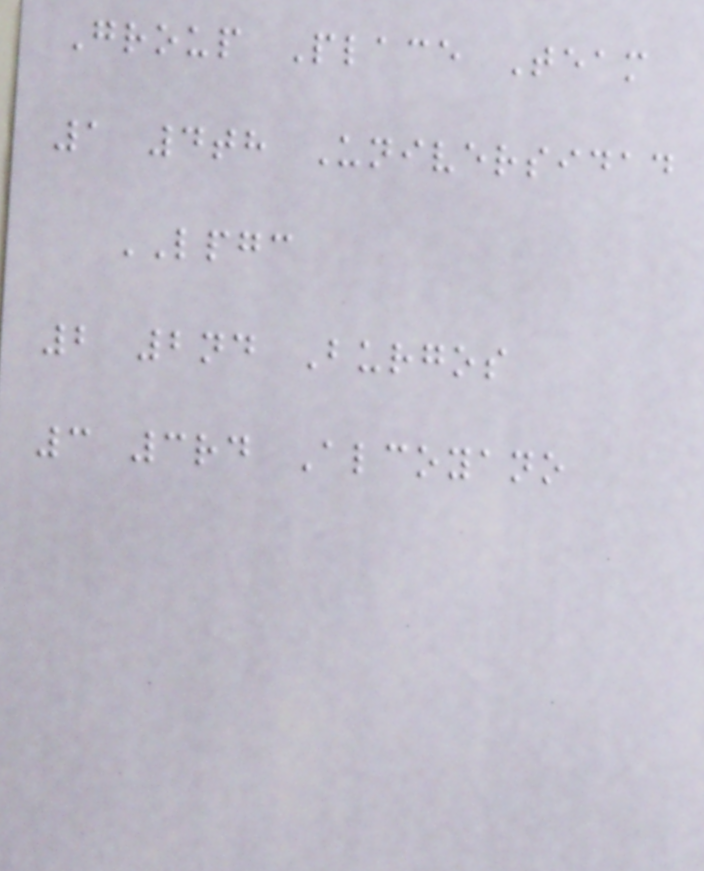Group Place Team
1 4th Universidad
LPGC
2 2nd Burgos
3 3rd Alcoyano
